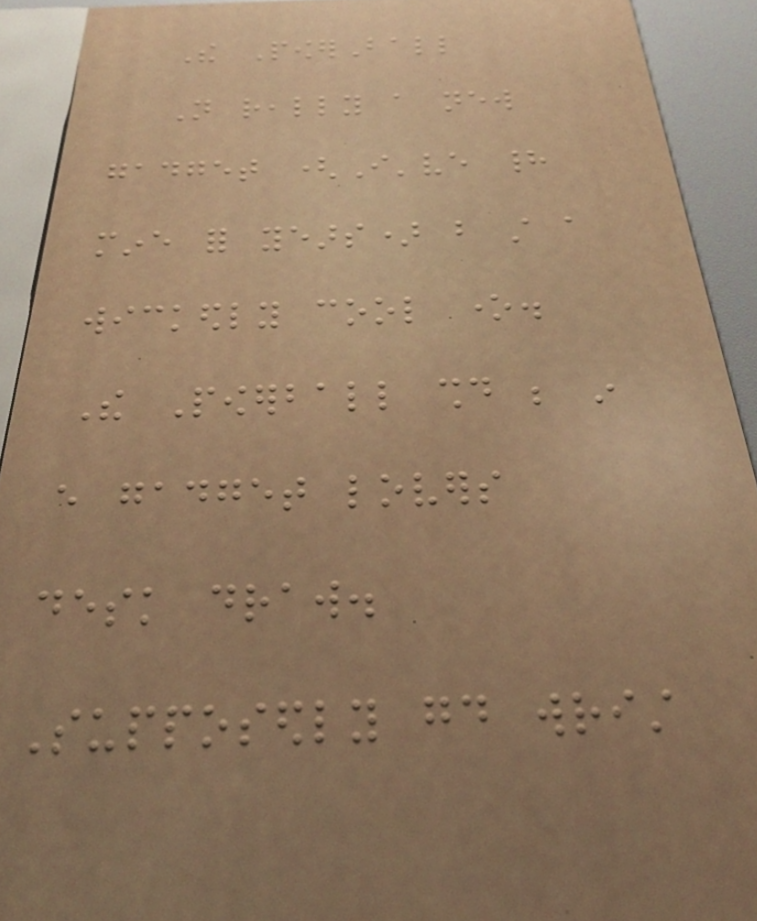The PowerBall
Not really a new
gadget (I've had
mine for years) but still a
wickedly cool one.
The Powerball should be in
every gadget lovers
desk draw.
Supposedly good wrist
